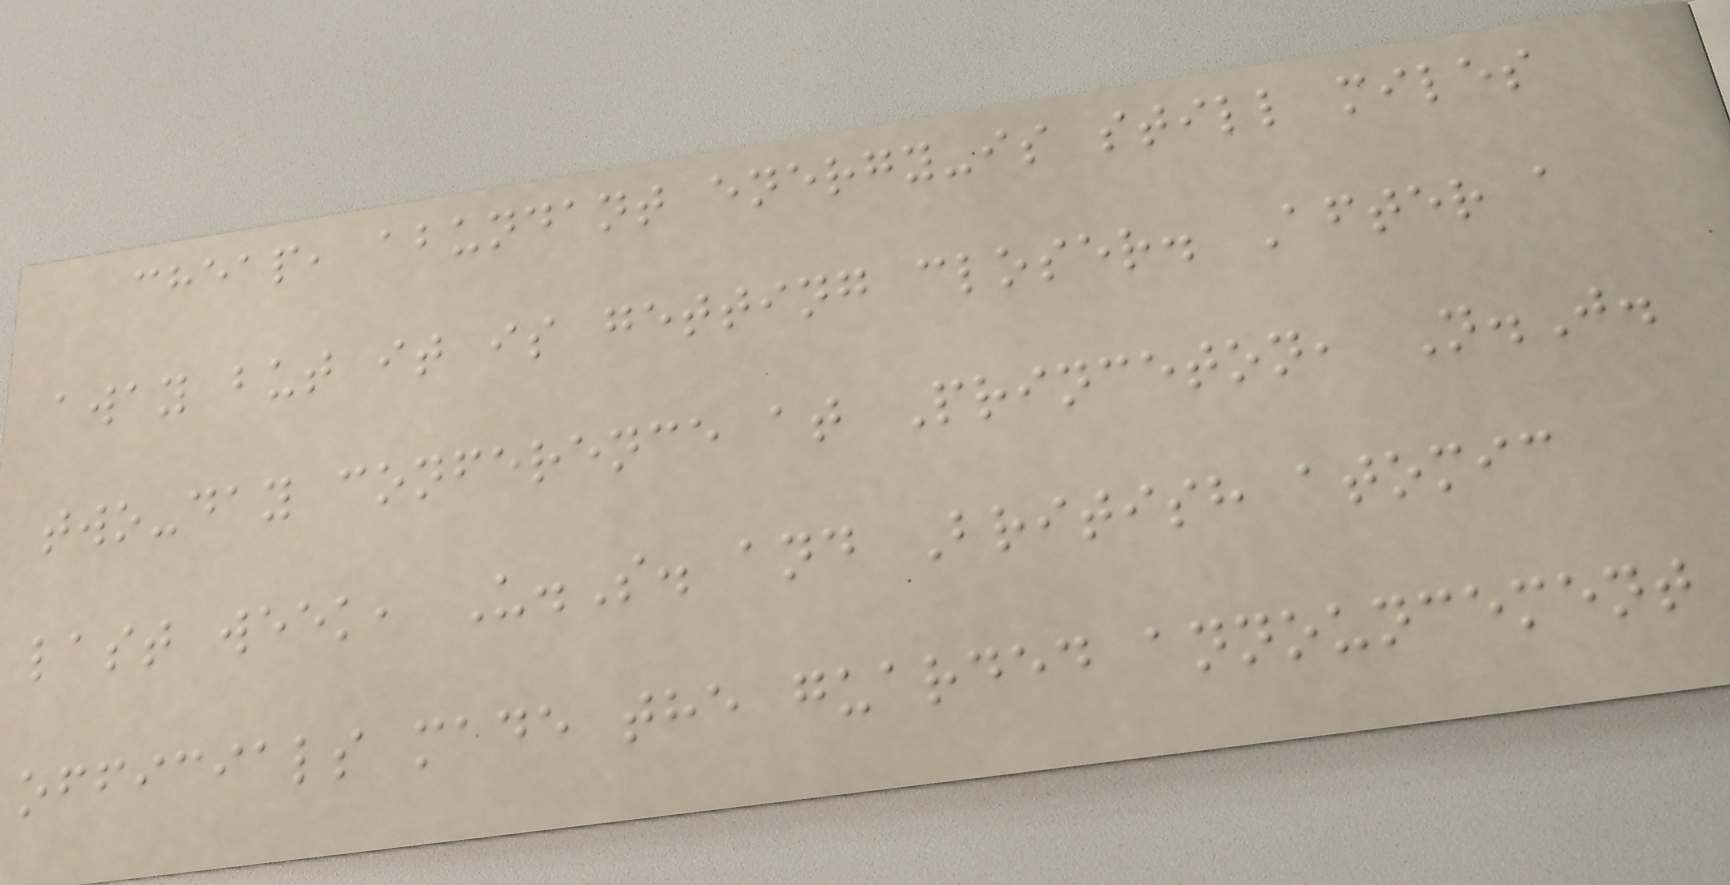cheap, abundant energy-is still miles
away but it is getting closer. After a
two-day conference at Princeton, N.J.
last week, U.S. and British atomic
officials made the guarded announcement
